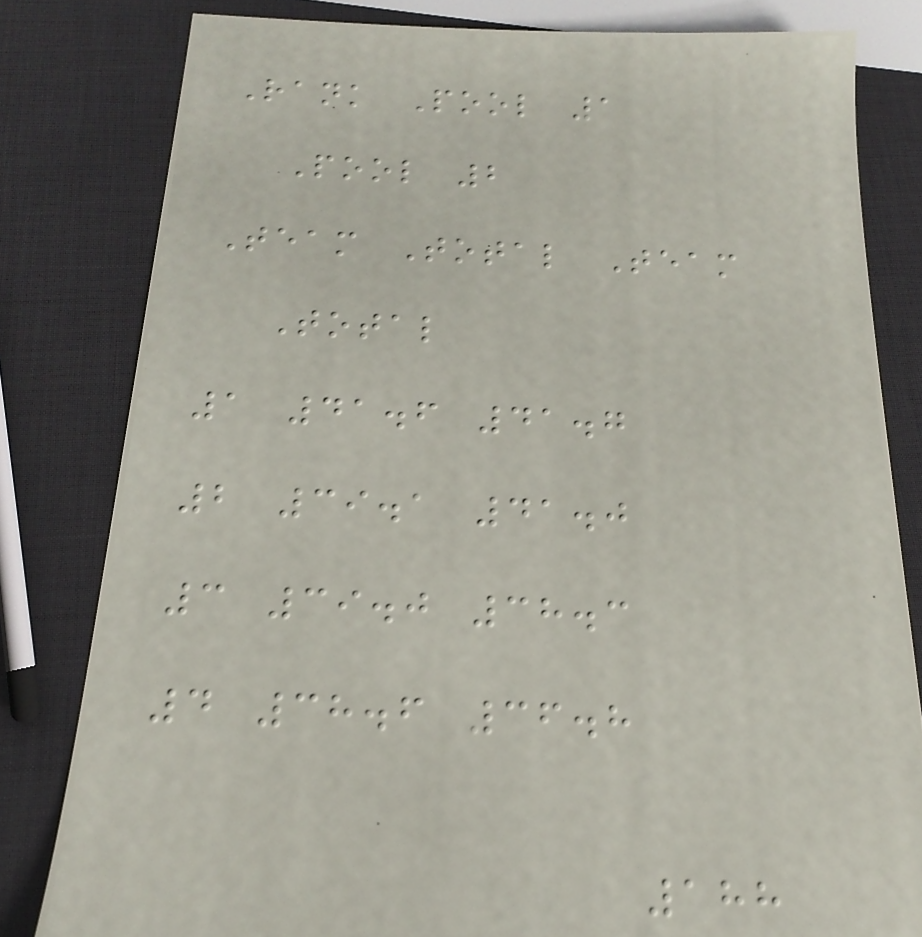Rank Pool 1
Pool 2
Team Total Team
Total
1 41.6 41.7
2 39.1 41.0
3 39.0 38.3
4 38.6 36.8
188
